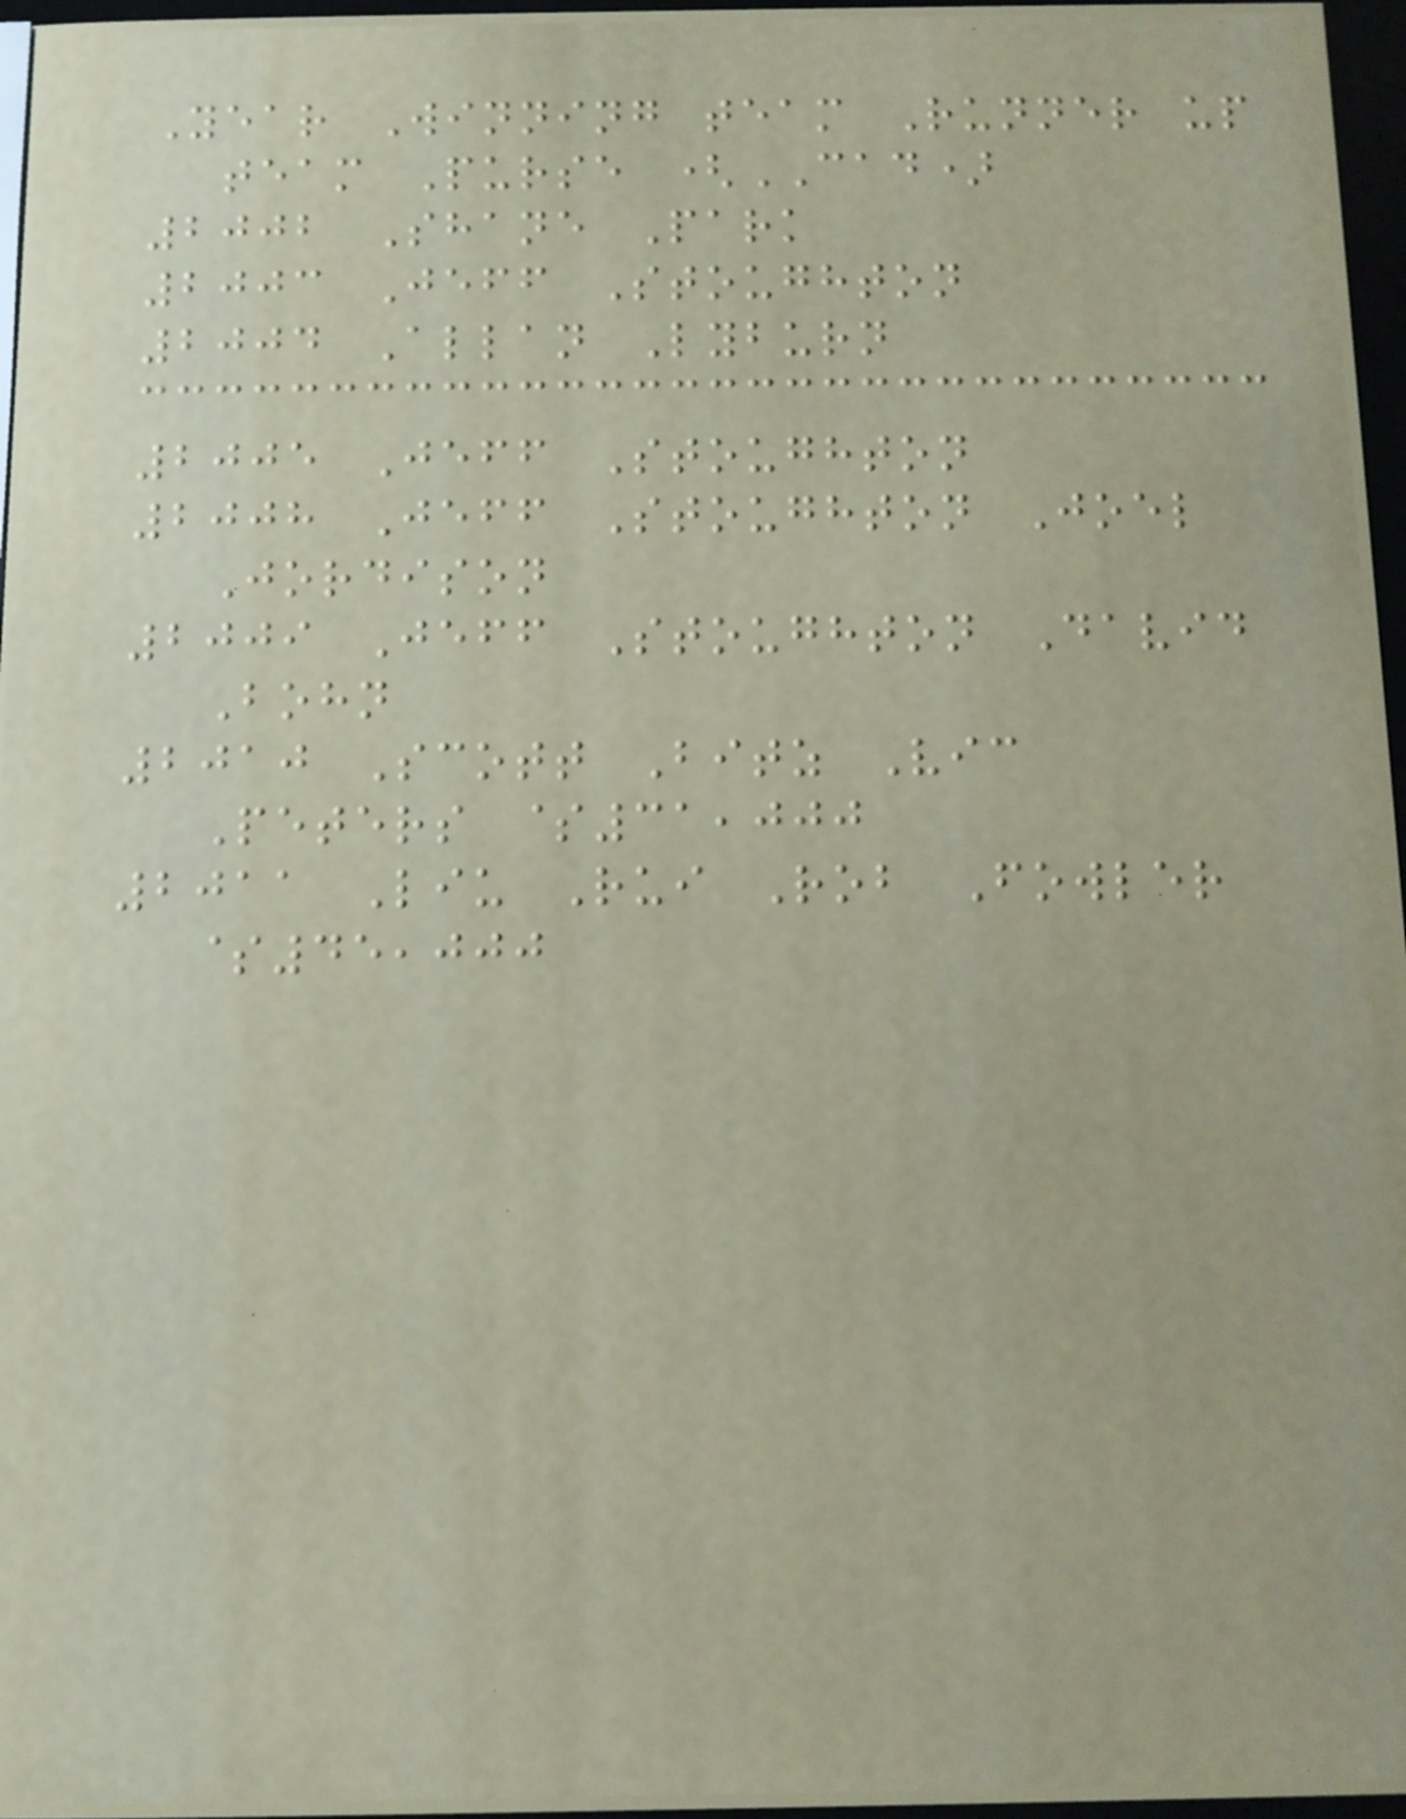Year Winning team Runner up
team Purse (CAD)
2002 Shane Park
2003 Jeff Stoughton
2004 Allan Lyburn
2005 Jeff Stoughton
2008 Jeff Stoughton Joel
Jordison
2009 Jeff Stoughton David
Bohn
2010 Scott Bitz Vic
Peters $31,000
2011 Liu Rui Rob Fowler
$45,000
